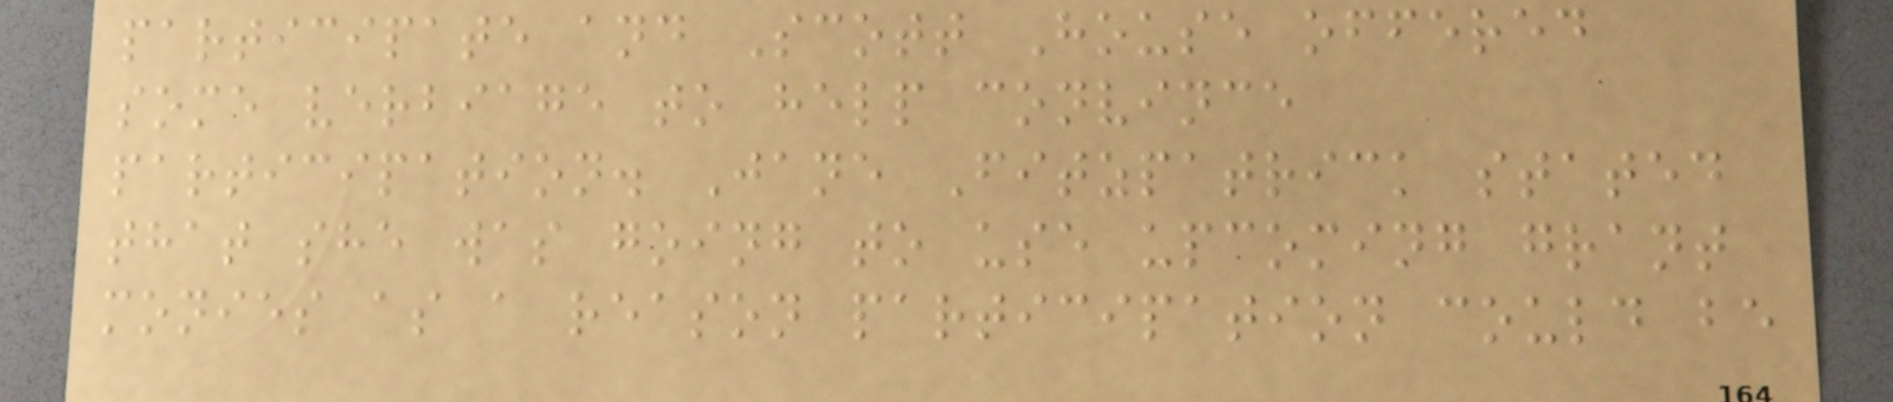participate and Scott House offered
some verbiage to help convince
participation. Jane Fitzpatrick stated
that she was going to use upcoming grant
monies as a reason participation could be
